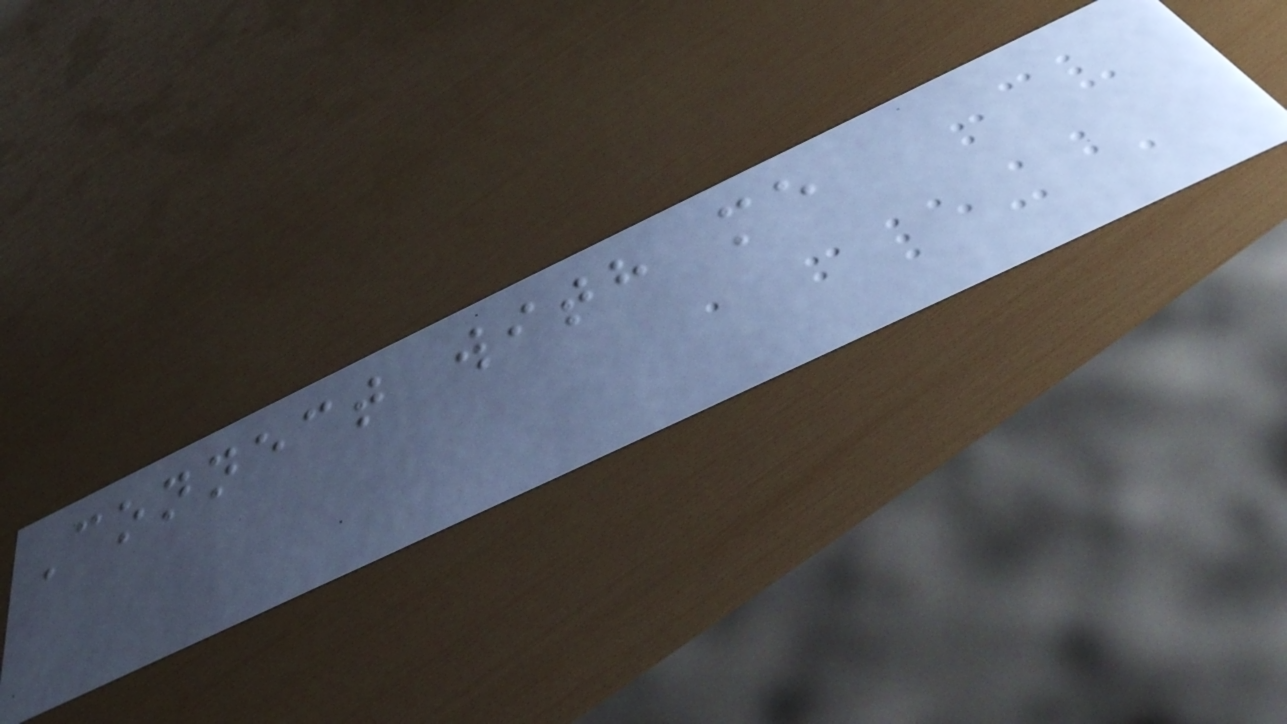Connect with me
